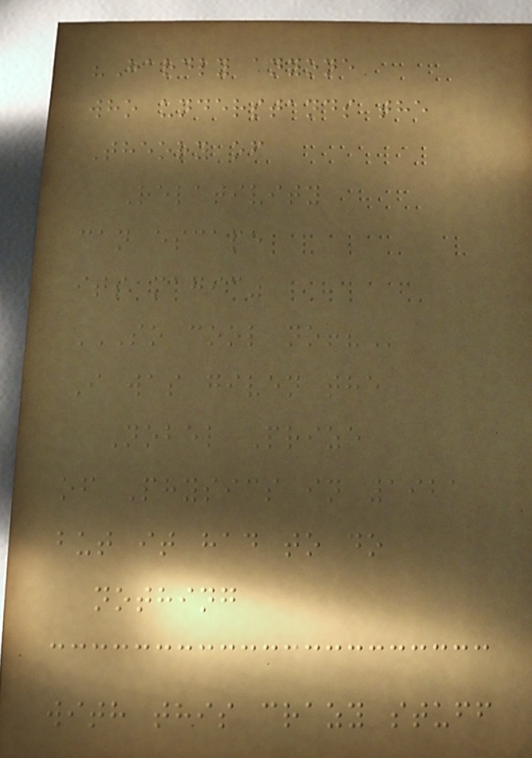"Hardly anyone
who understands the
Theory of
Relativity
can escape
its magic"
SO COOL NO!?
I was given the
Nobel Prize
of Physics in 1921
but it had to do
nothing
with this crazy stuff
